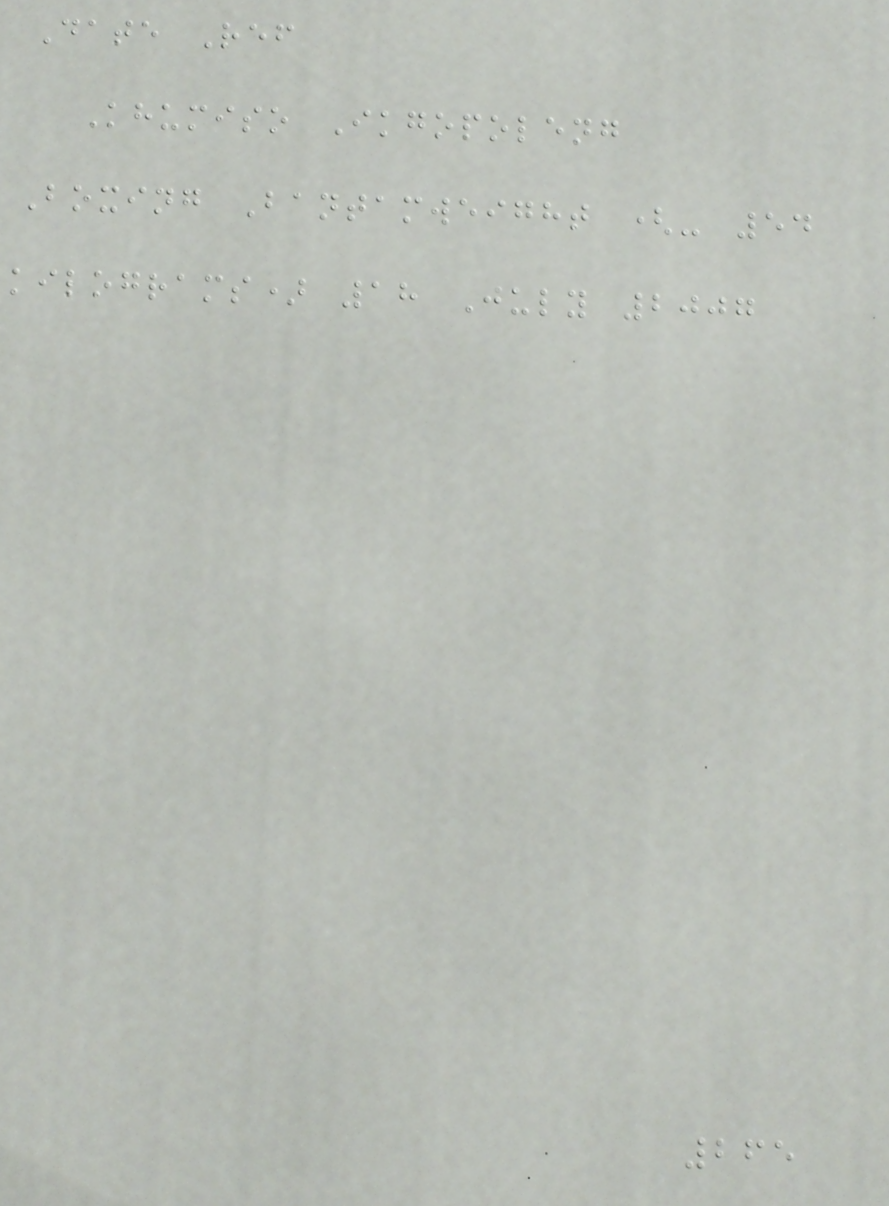Date Ref
Khumiso Ikgopoleng
Boxing Bantamweight (- 54
kilograms) 18 July 2007
265
